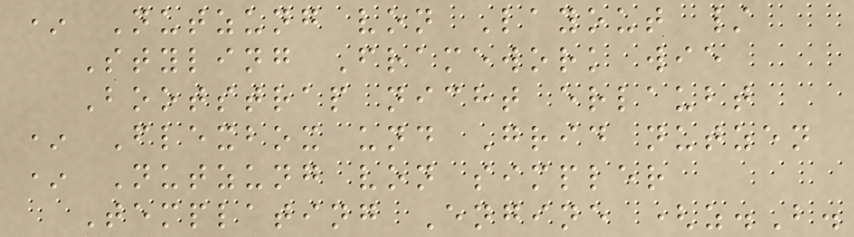* Nutzung von Layout /
Styling Framework wie
Bootstrap nicht erlaubt
* Flexbox und Grid nutzen
* Nutzung von simpler
Templating Engine (z.B.
